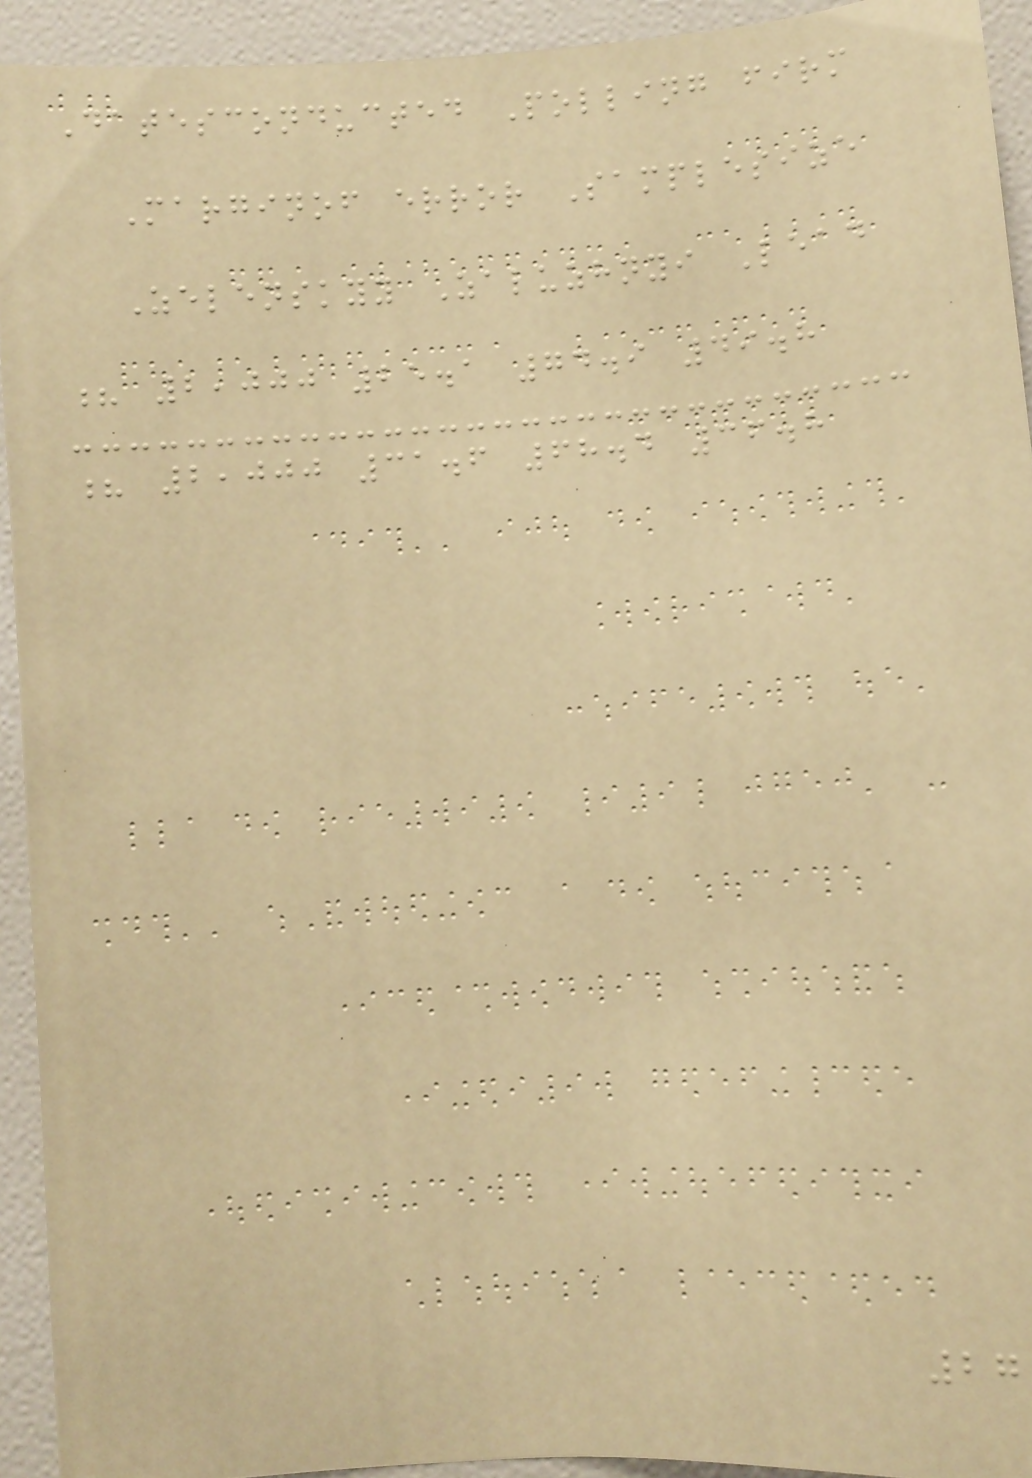Datesconducted Polling firm
Marginof error Samplesize
Zelenskyy Zaluzhnyi Lead
? 2,000 25.1 74.9 49.8
? 2,000 31.6 68.4 36.8
27
